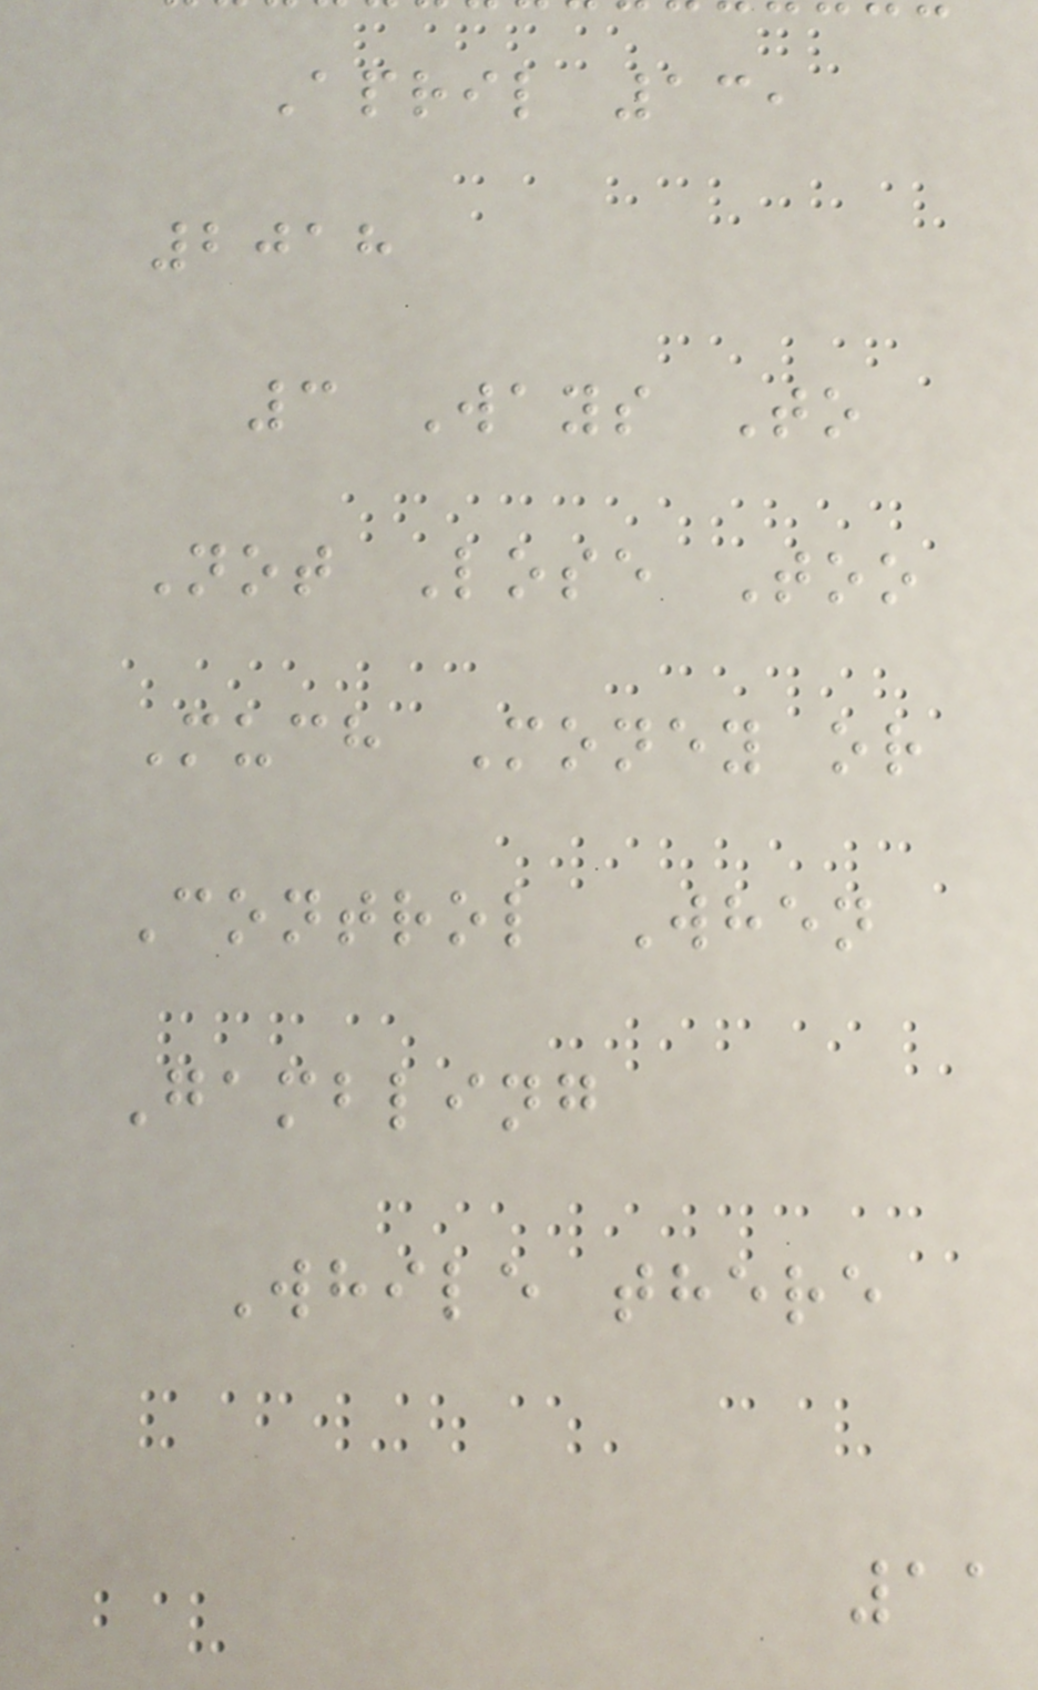April 13,
2018
3 Ways To
Not Lose Too
Much Money or
Control When
Gambling
While there
11
